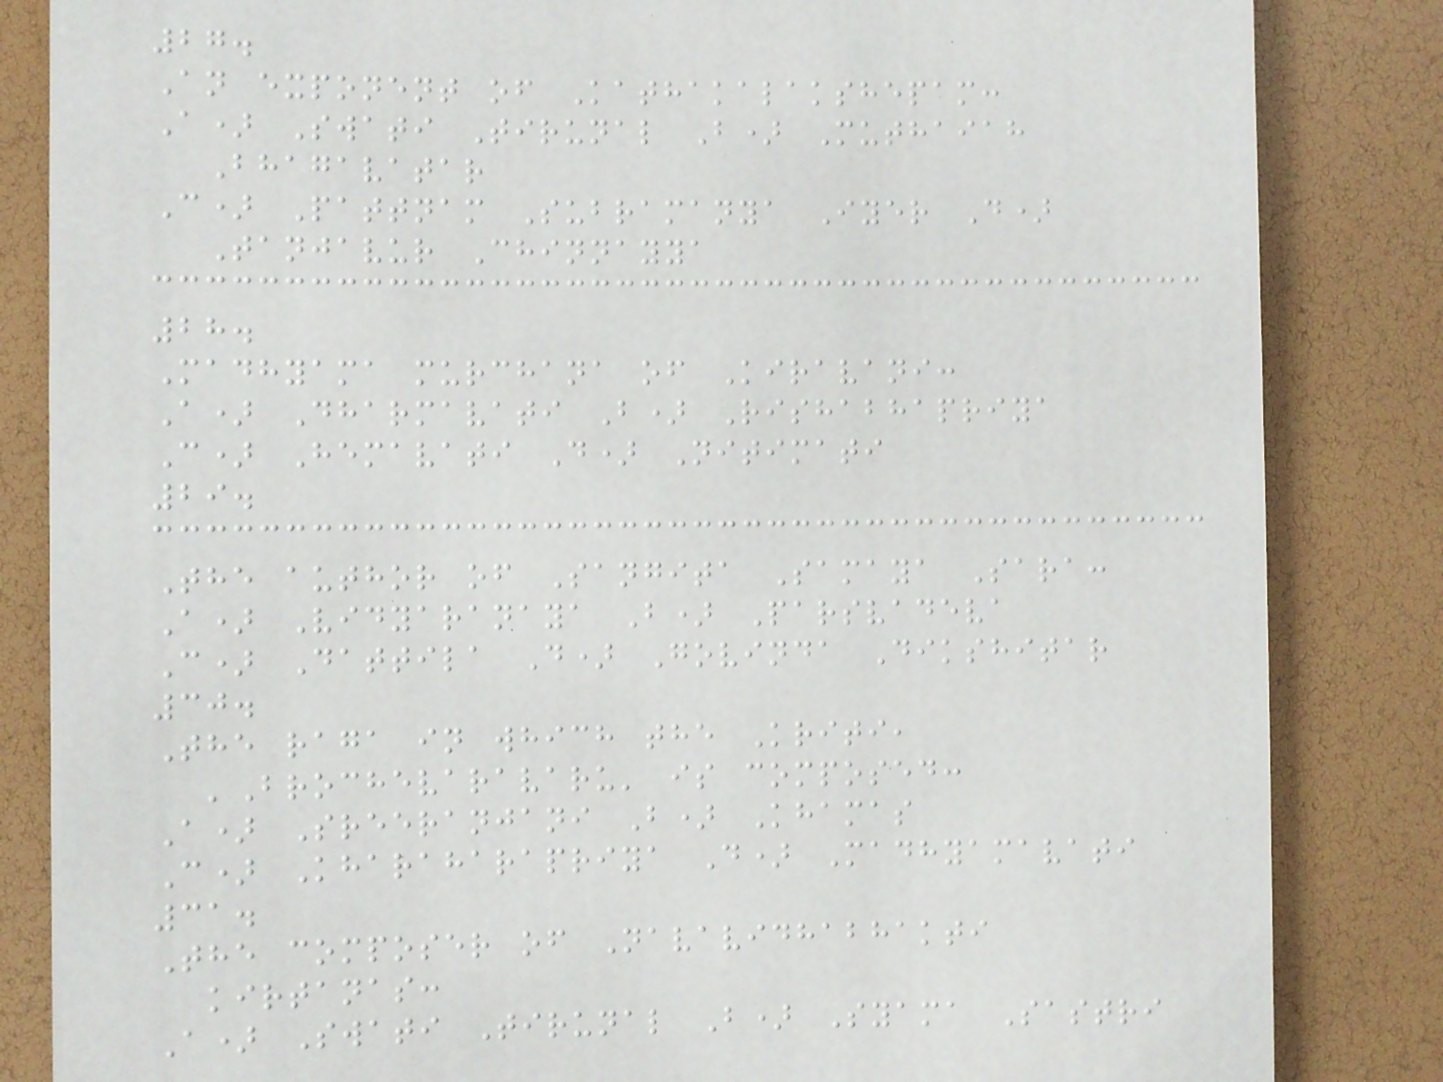27.
An exponent of Kathakalakshepam:
A) Swati Tirunal B) Muthaiah
Bhagavatar
C) Pattnam Subramanya Iyer D)
Tanjavur Chinnayya
28.
Madhyama murchana of Kiravani:
A) Dharmavati B) Rishabhapriya
C) Hemavati D) Nitimati
29.
The author of Sangita Samaya Sara:
A) Vidyaranaya B) Parsvadeva
C) Dattila D) Govinda Dikshitar
30.
The raga in which the Kriti,
'Brochevaravaru' is composed:
A) Sreeranjani B) Khamas
C) Kharaharapriya D) Madhyamavati
31.
The composer of Navavidhabhakti
kirtanas:
A) Swati Tirunal B) Syama Sastri
